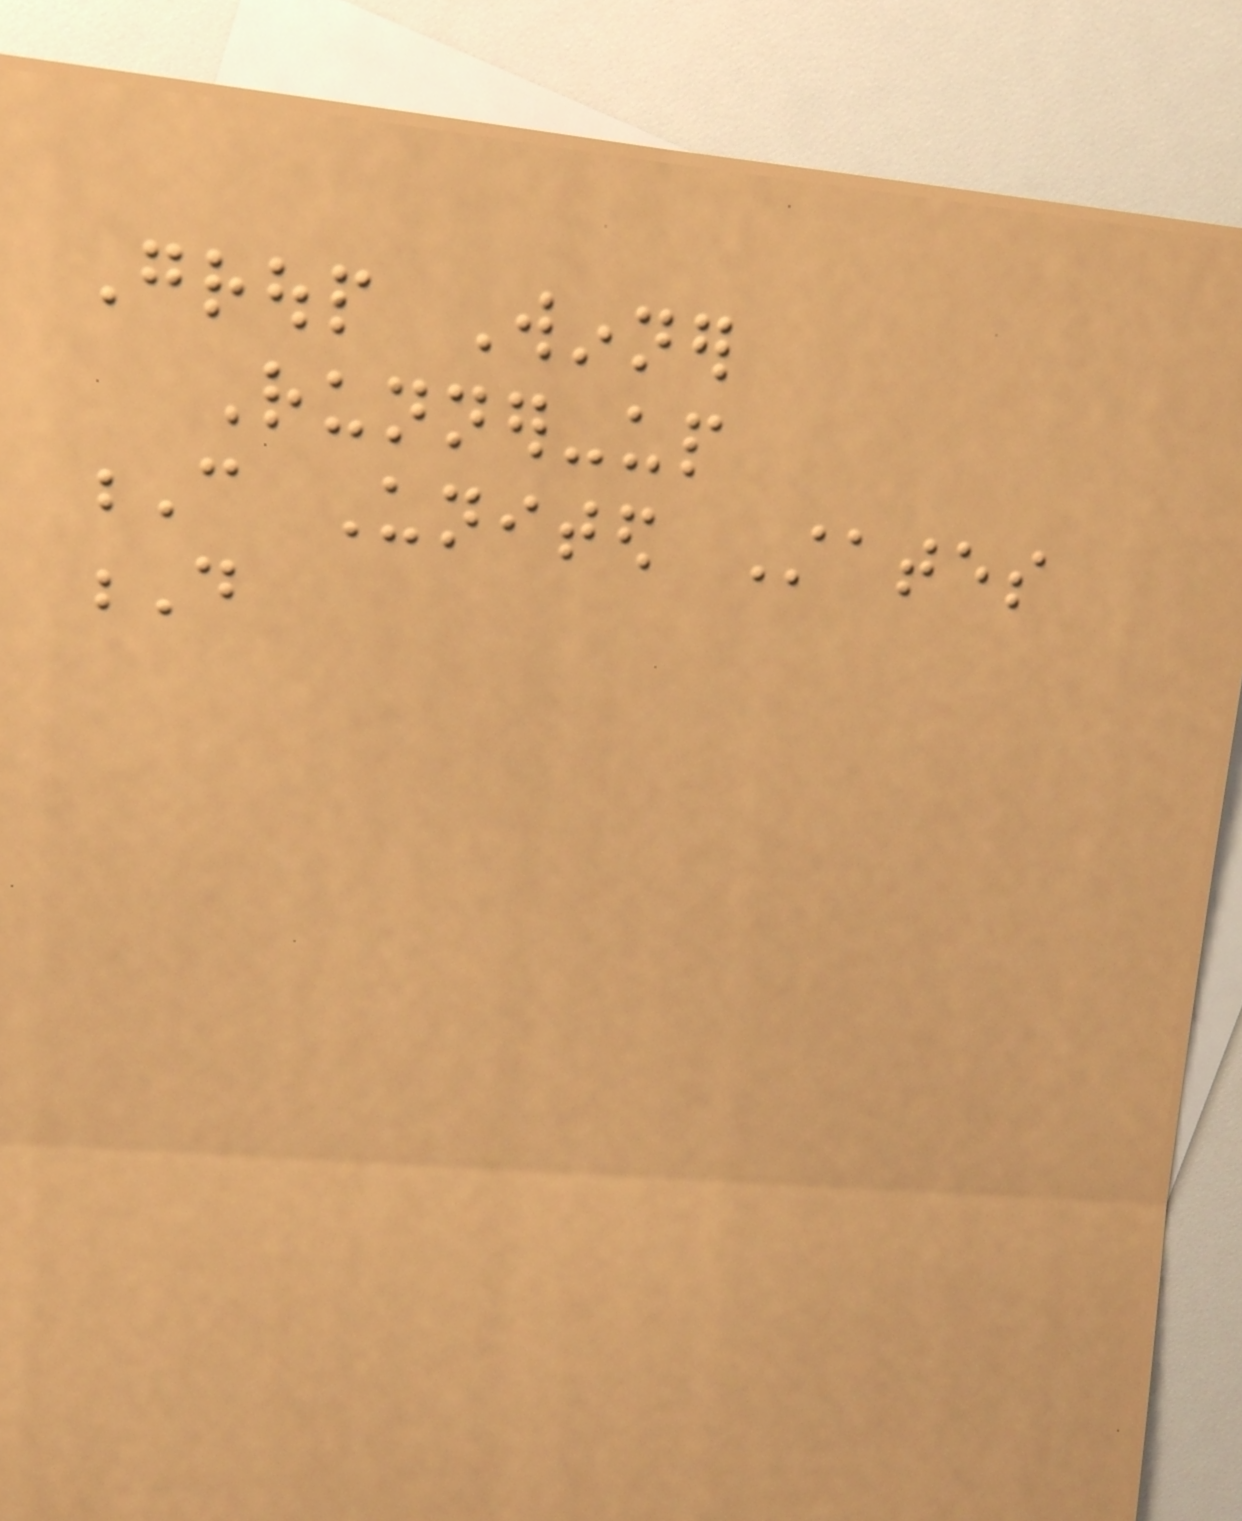Group Winner
Runner-up
C United States
D
